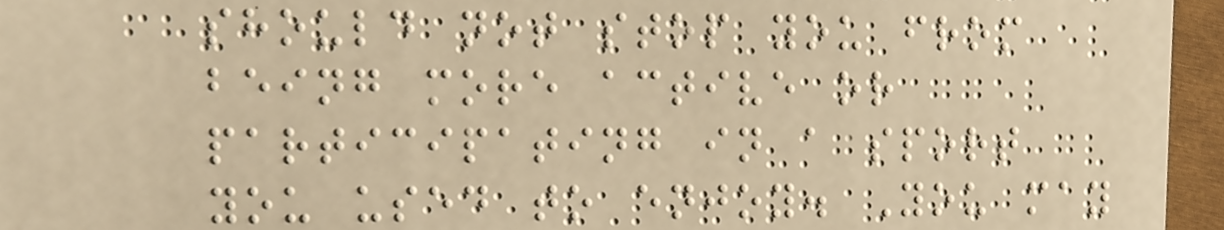should not stop you from
being more active or
participating in a sport
you used to enjoy. You may
